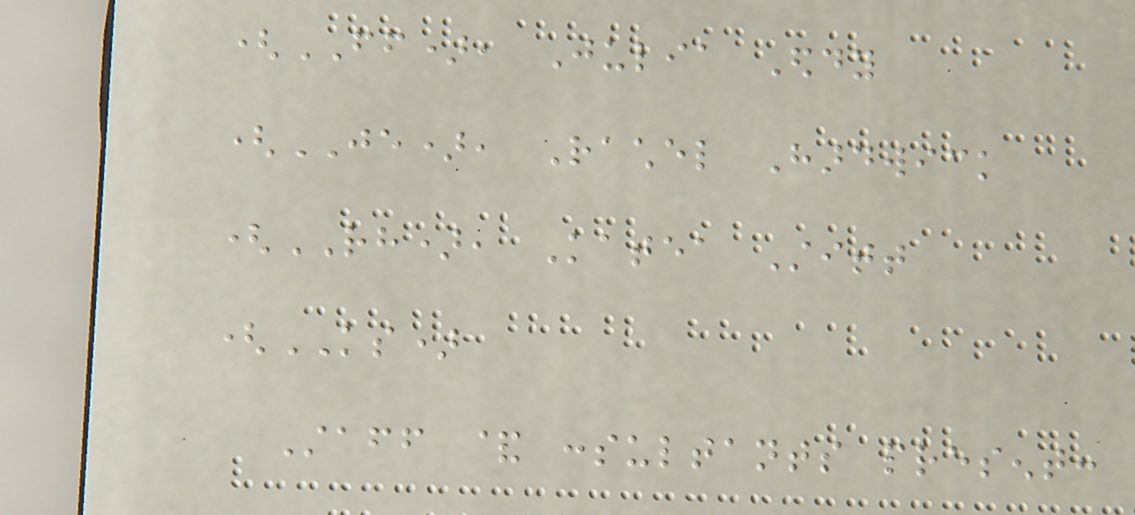(FF), Julia Eddy
(JE), Rachel Hardwick
(RH), Katea Stitt
(KS)
Staff & consultants present:
